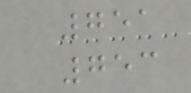751
753
